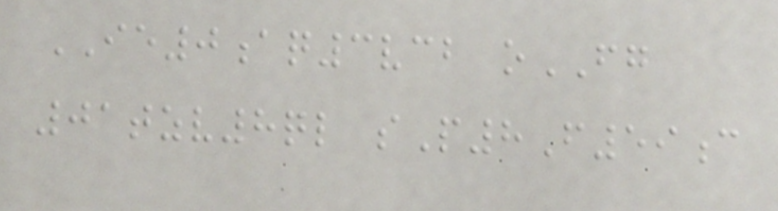IE0aq3vcb oFG
01tzv8ql sP8F59c
